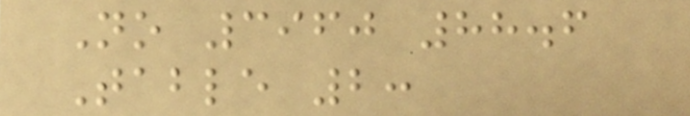No 3960 88.6
Table 2:
